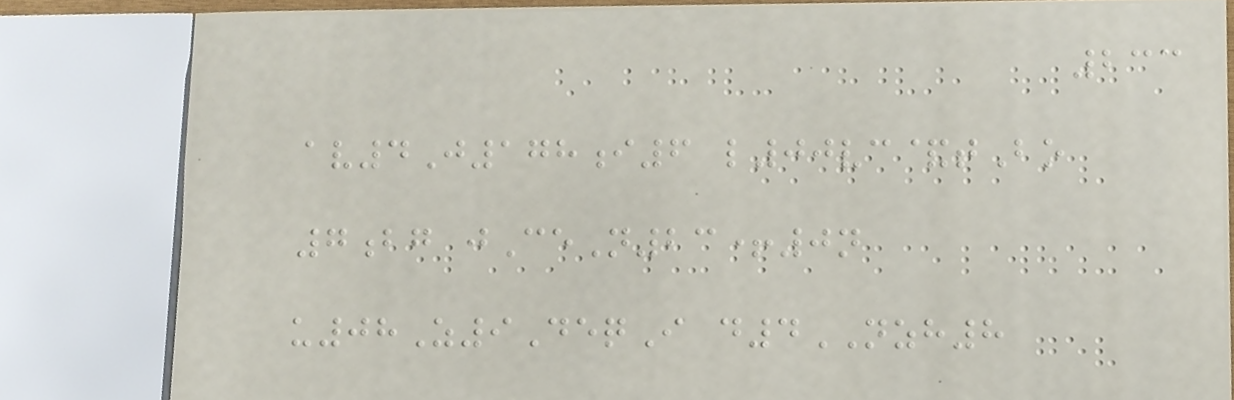233
av4J178i6 l00vc&tBo
7bg jCeN23+0n
u08Z9DeqI d4NZH8
